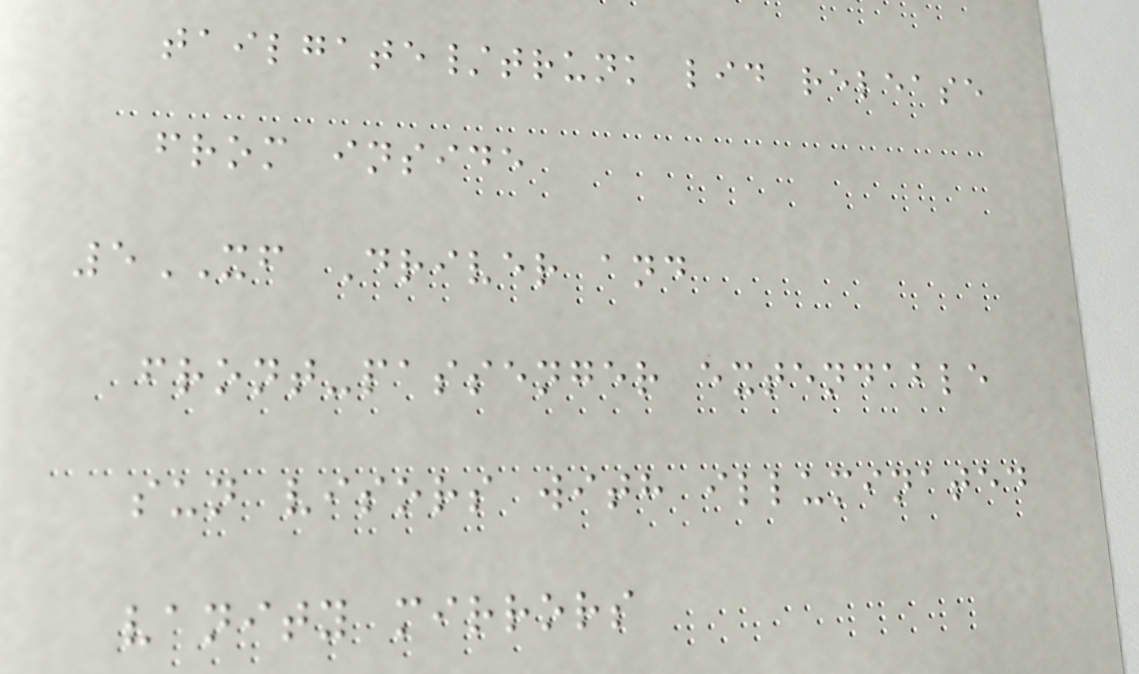tailgate/trunk lid release
from inside
5XF Driver and
front-passenger extendable
sun visors with illuminated
vanity mirrors
